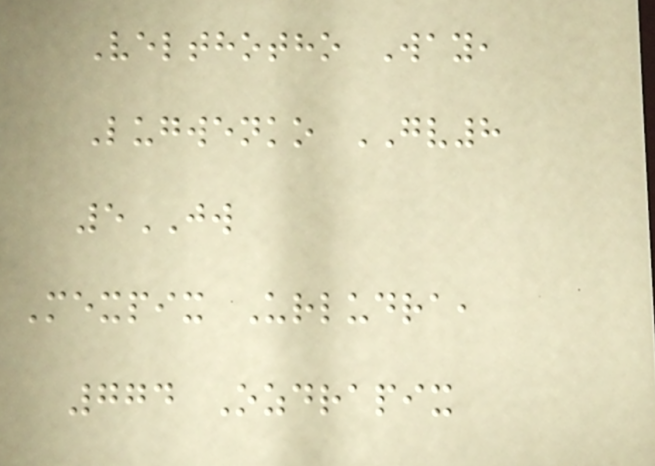Velthotho Way,
Lugwenko GV8
5JW
Mexpix Urludra,
774 Ozdrapix
